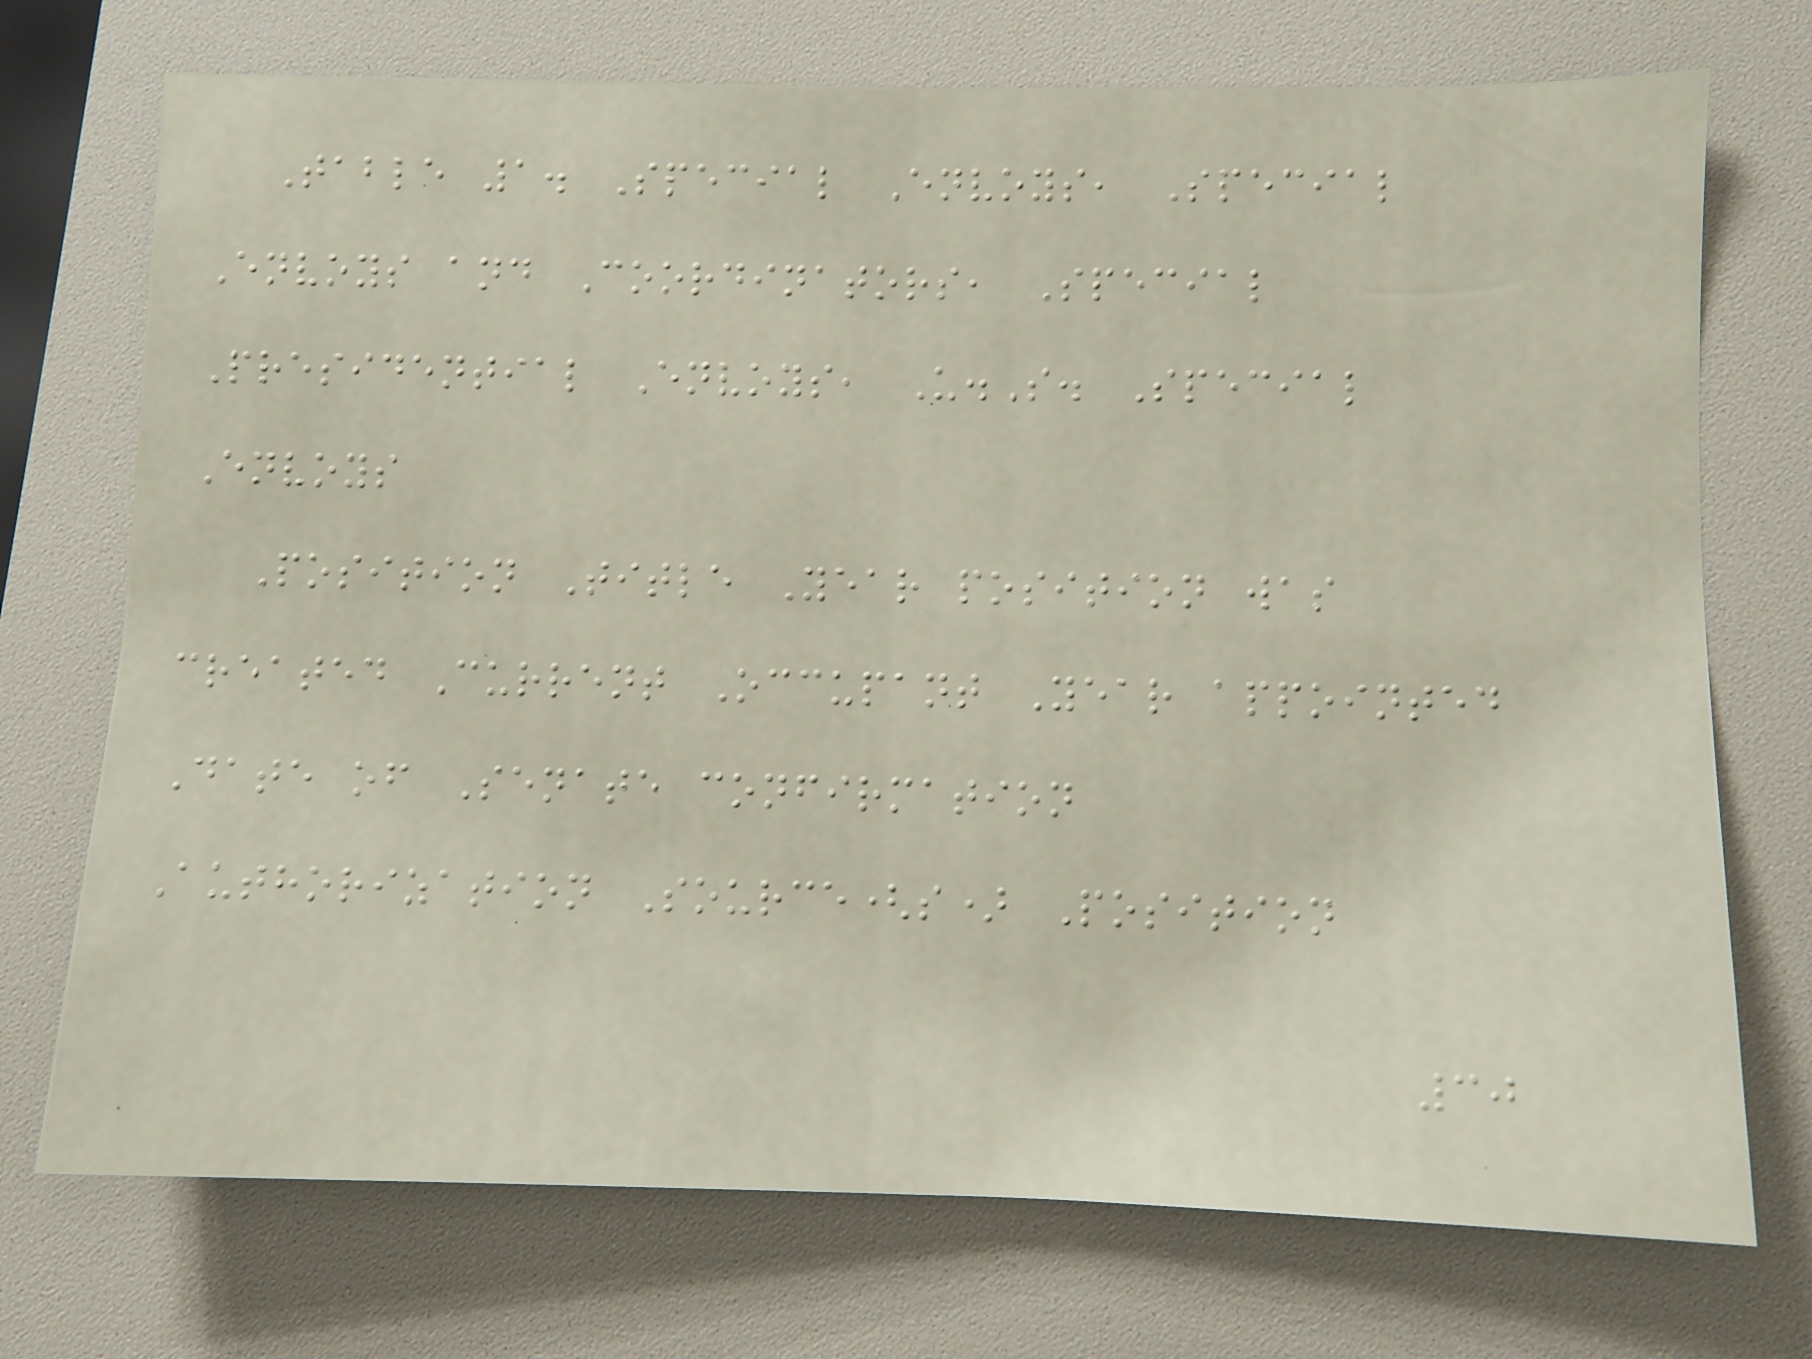Table 1. Special Envoys, Special
Envoys and Coordinators, Special
Presidential Envoys, U.S. Special
Envoys
Position Title Year position was
created Current Occupant Year appointed
Date of Senate confirmation
Authorization Source(s) Position
30
